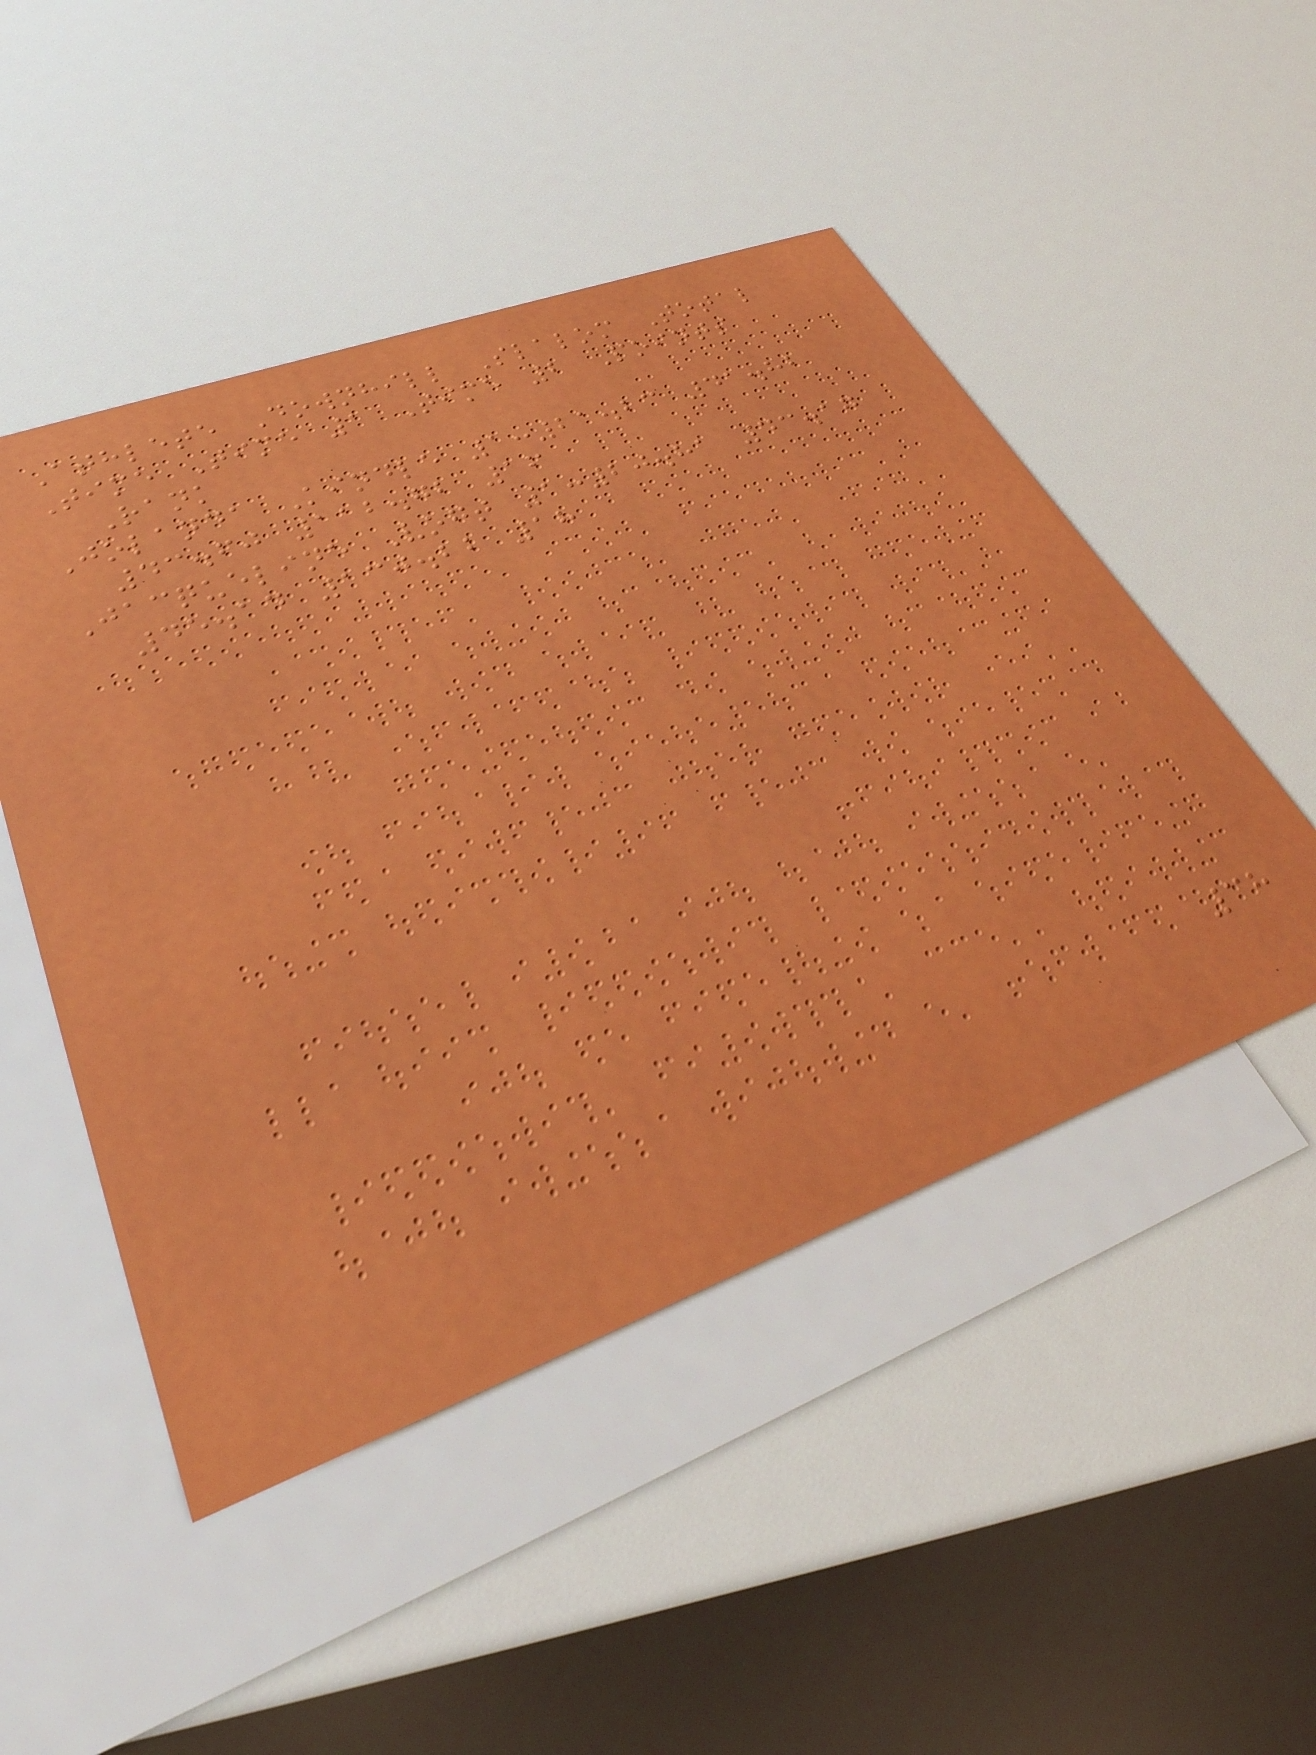Athlete Downhill Slalom Total
Time Time 1 Time 2 Points
Rank
Jolanda Kindle 1:21.23 41.82
43.60 112.72 16
Jacqueline Vogt 1:20.81 43.17
45.14 130.22 18
38
